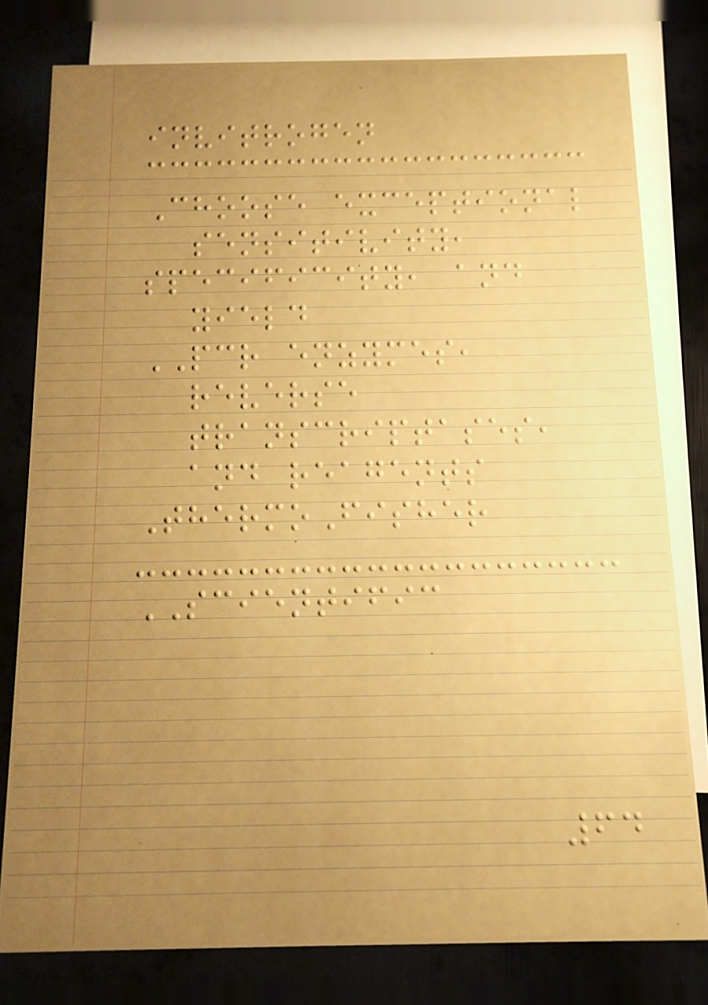invitrogen
Choose exceptional
sensitivity,
specificity, and
yield
PCR enzymes,
reverse
transcriptases,
and reagents
ThermoFisher
SCIENTIFIC
64
